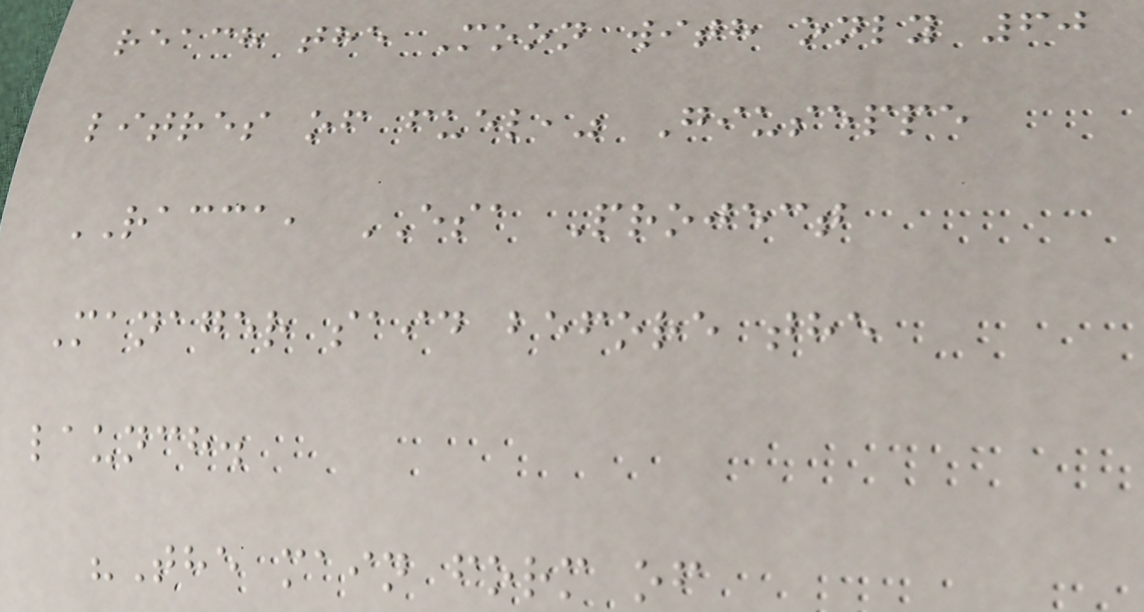reach the Moon with only 60
litres of fuel," Giuseppe
RACCA, ESA Project
Manager said before the
launch.
"The main form of
